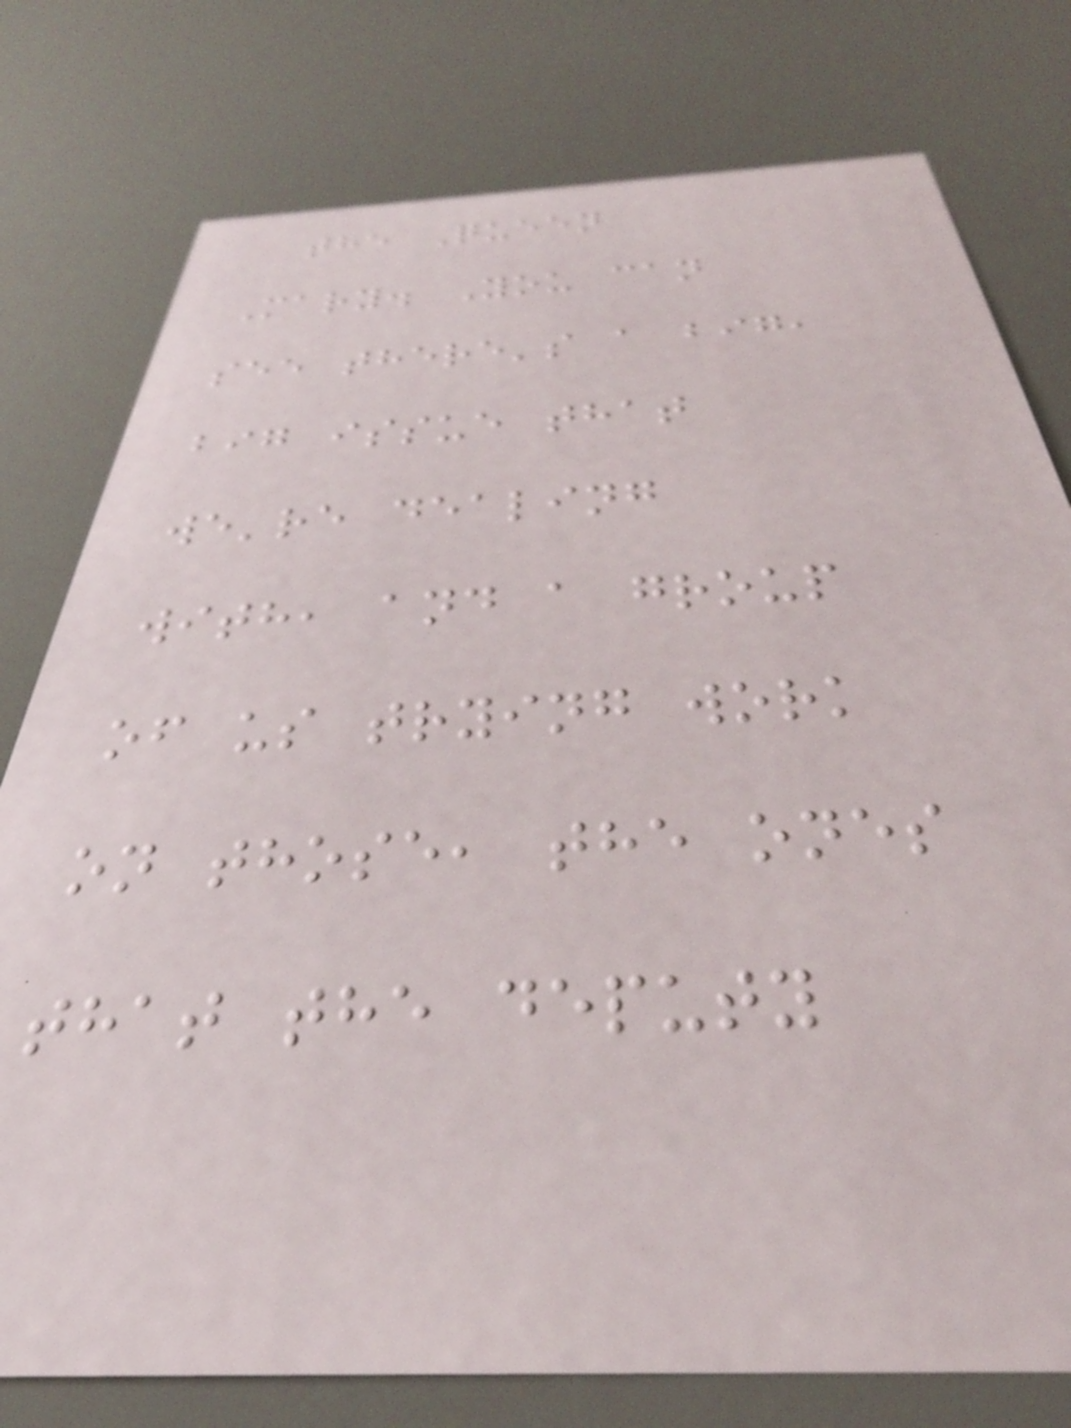the Queen
Mary. You can
see there's a big,
big issue that
we're dealing
with, and a group
of us trying work
on those, the ones
that the deputy
